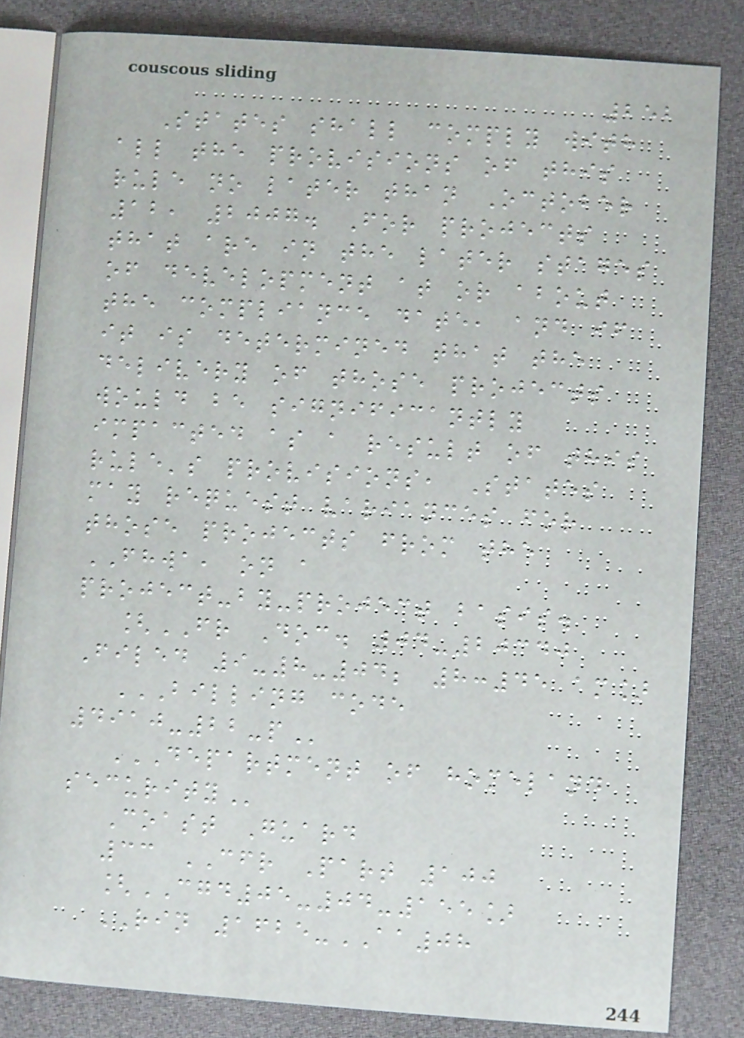252
States shall comply with
all the provisions of this
rule no later than October
12, 2007. For projects
that are in the later stages
of development at or about
the compliance date, and if
it is determined that the
delivery of those projects
would be significantly
impacted as a result of this
rule's provisions, States
may request variances for
those projects from the
FHWA, on a
project-by-project basis.
[FR Doc. 04-20340
Filed 9-8-04; 8:45 am]
BILLING CODE
4910-22-P
DEPARTMENT OF HOMELAND
SECURITY
Coast Guard
33 CFR Part 100
[CGD05-04-155]
RIN 1625-AA08
